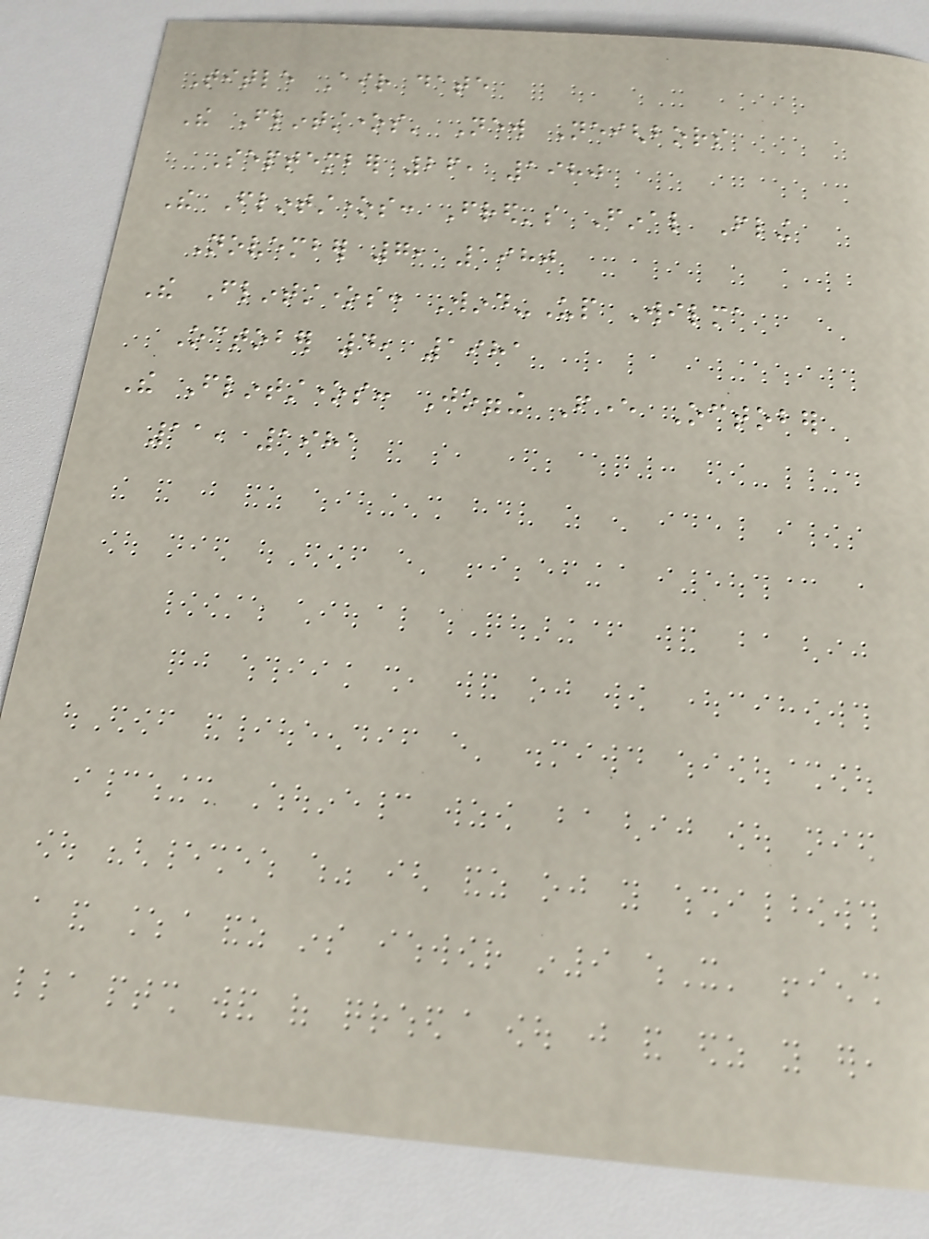Title Air date
The Flintstones' New Neighbors
September 26, 1980
The Flintstones: Fred's Final Fling
November 7, 1980
The Flintstones: Wind-Up Wilma
October 4, 1981
The Flintstones: Jogging Fever October
11, 1981
